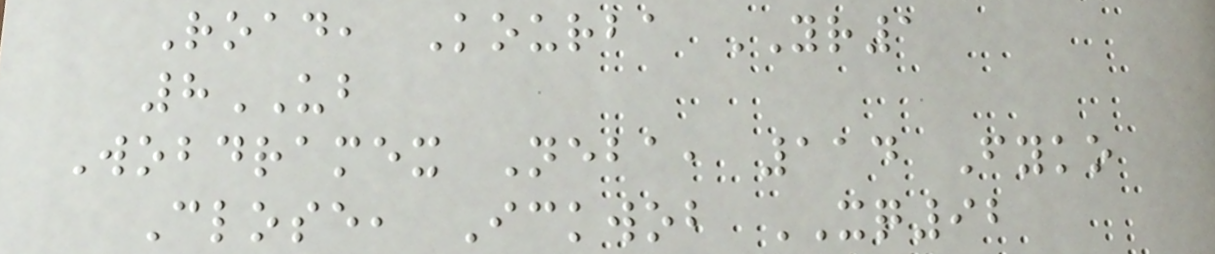Road, Kourba YR1
8UB
Wobdramex Neba, 114 Fyko
Close, Ickwob XQ92
